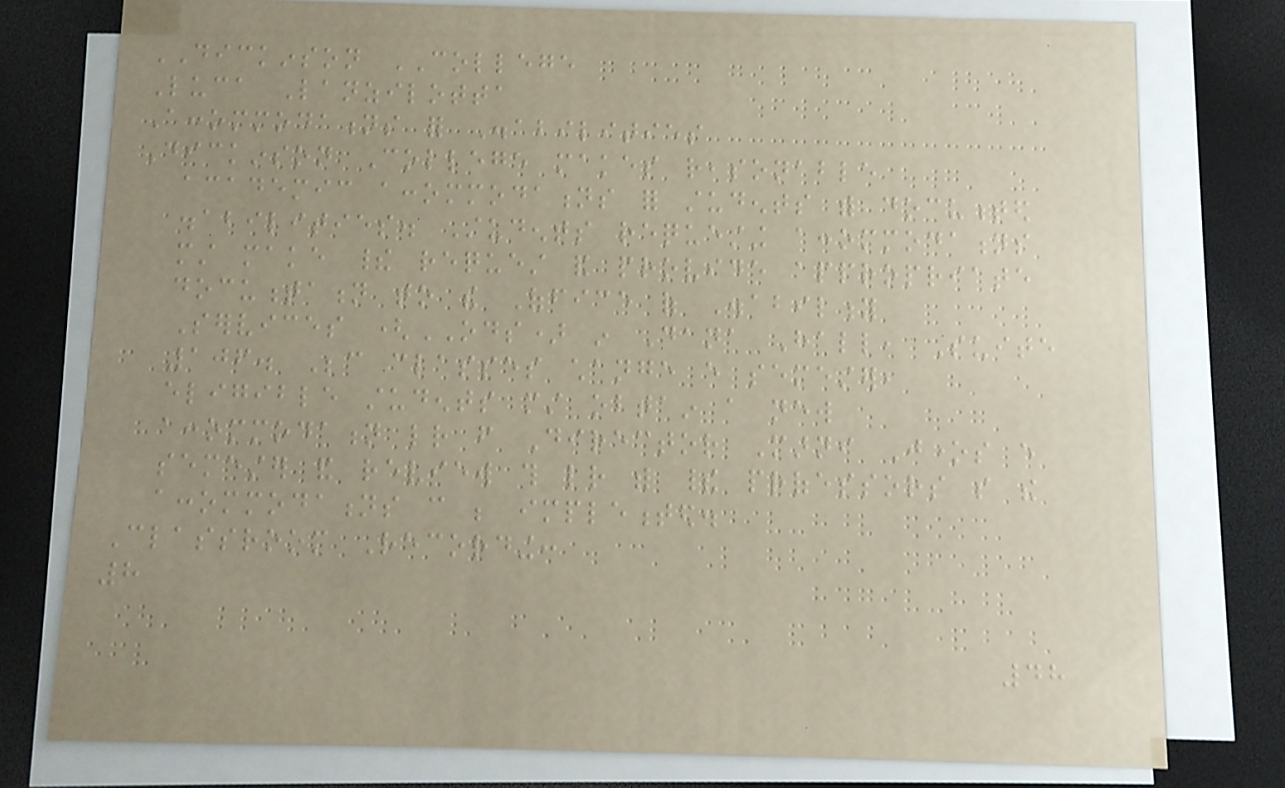DICKINSON COLLEGE
Luca Lanzilotta
Accommodations for Disabilities
Dickinson College makes reasonable
academic accommodations for students with documented
disabilities. Students requesting accommodations
must make their request and provide appropriate
documentation to the Office of Disability
Services (ODS) in Dana Hall, Suite
106. Because classes change every semester,
eligible students must obtain a new
accommodation letter from Director Marni Jones every
semester and review this letter with their professors so the
accommodations can be implemented.
Classroom Recording:
8
48
